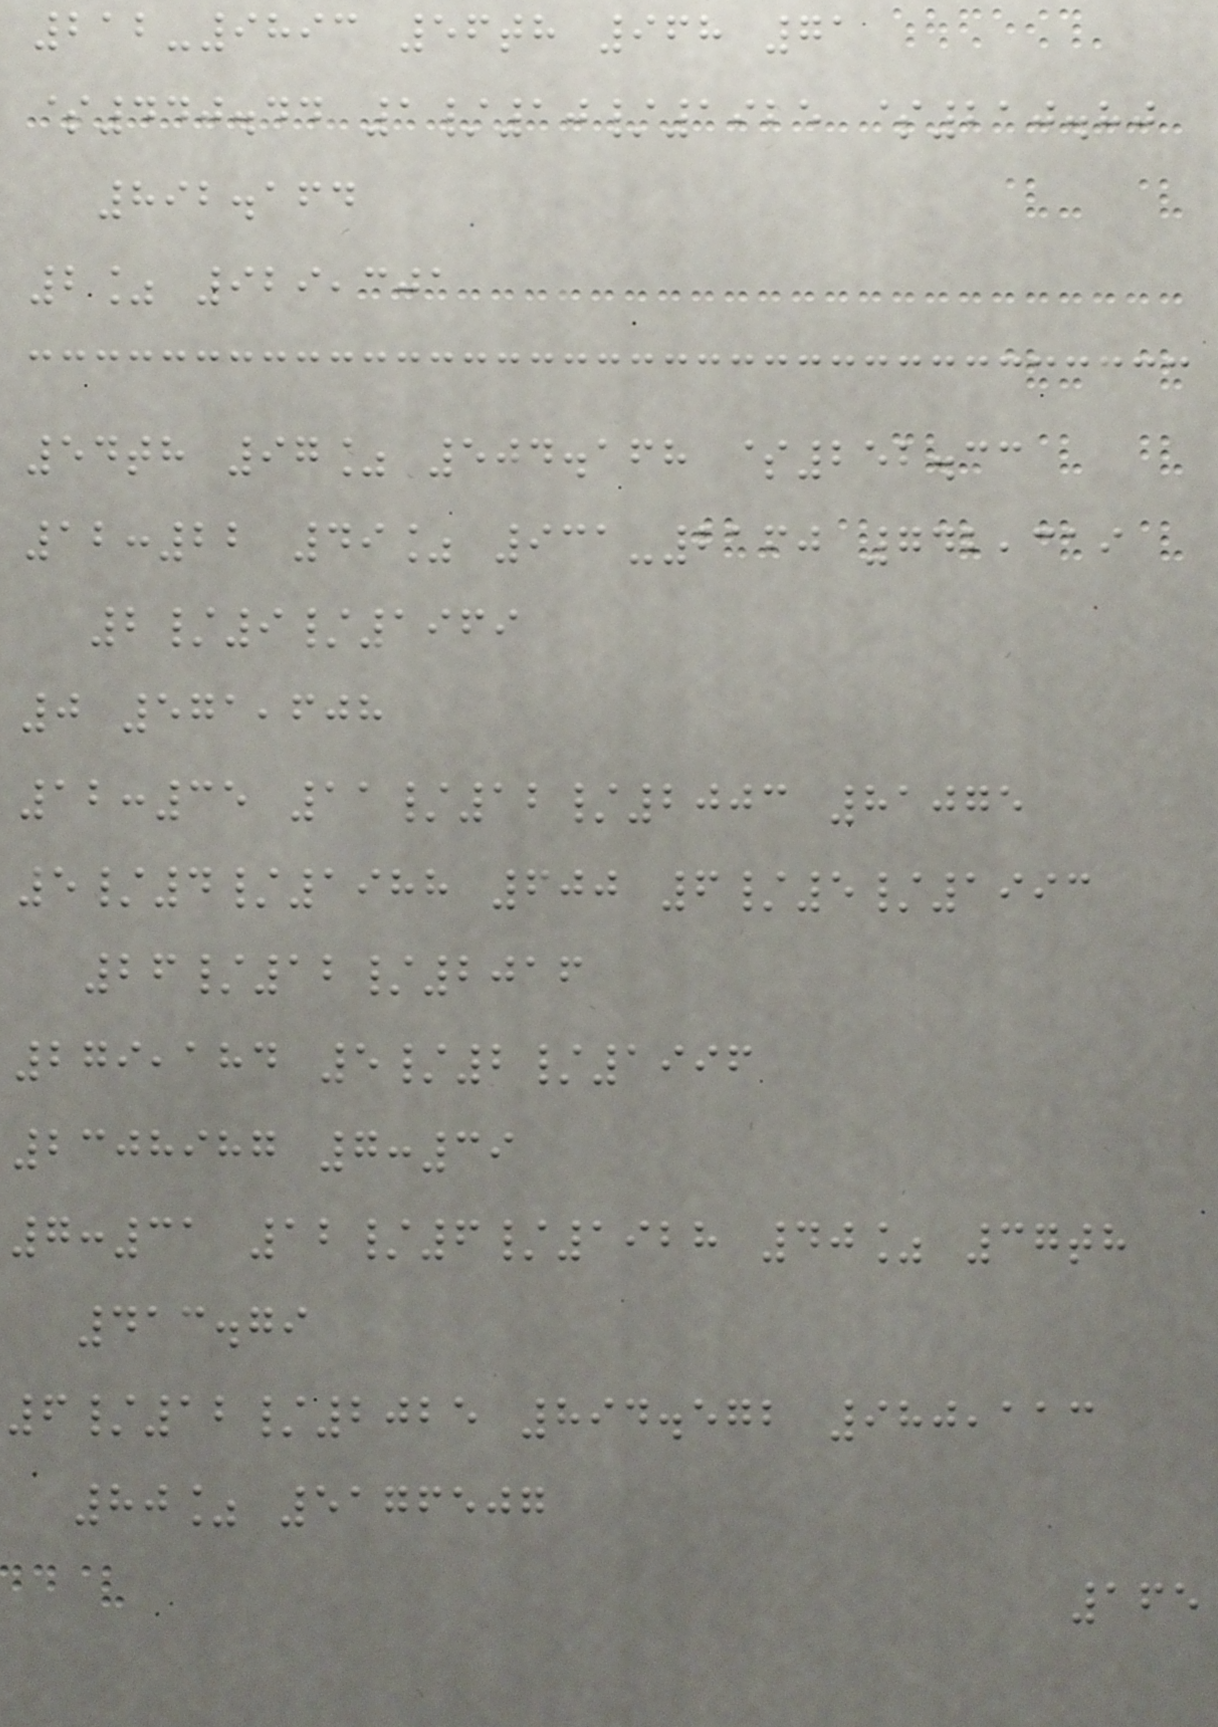212-9893 56th 968 71
$440.44 1/10/1925 $210.80
892.164
2% 929,301
54th 97% 504.168 $252.33
12:22 49% 931-2160 742,319
2/9/1969
0 571,608
12:35 11/12/2003 81075
5/4/1988 600 6/5/1993
26/12/2016
279,184 5/2/1996
2308987 7:39
7:31 12/6/1928 40% 37th
413.79
6/12/2025 894.572 980,113
80% 5176507
165
